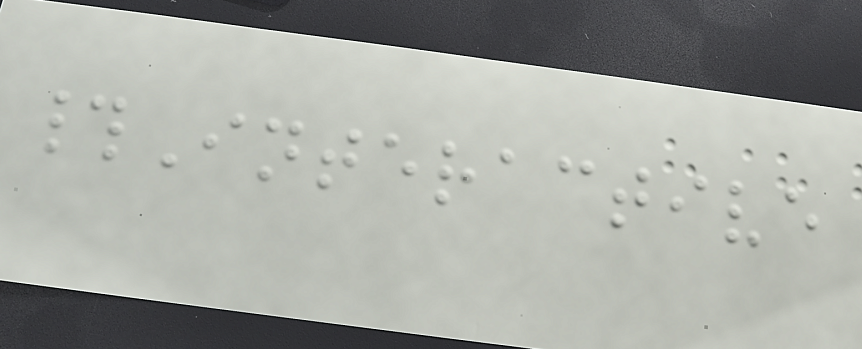#Interactive
